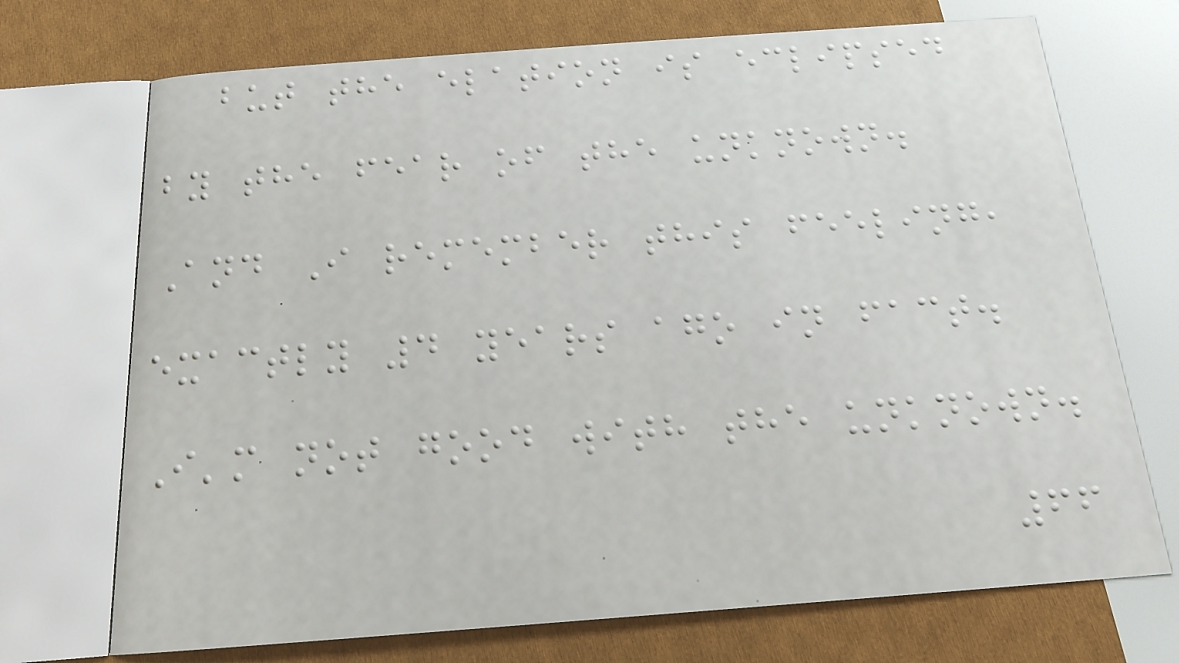but the elation is eclipsed
by the fear of the unknown.
And I remember this feeling,
exactly 4 years ago in fact.
I'm not good with the unknown.
66
